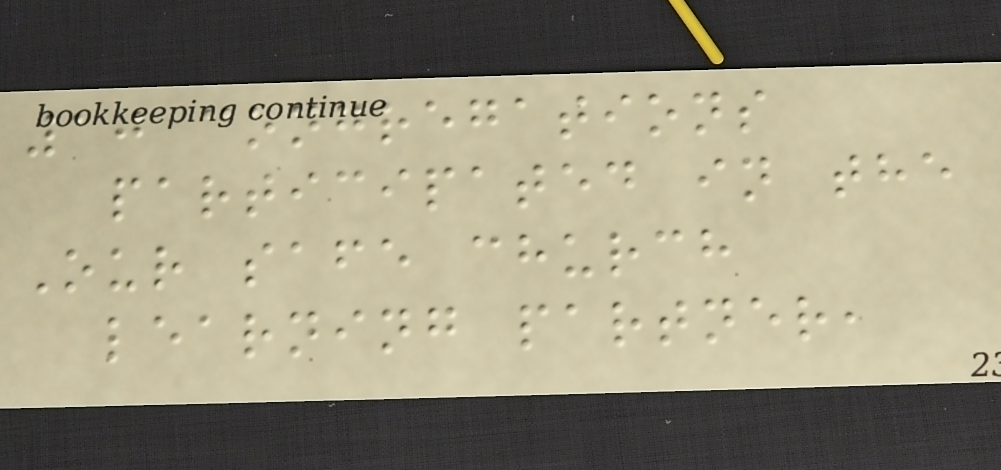10 congregations
participated in the
Our safe church
learning partner,
